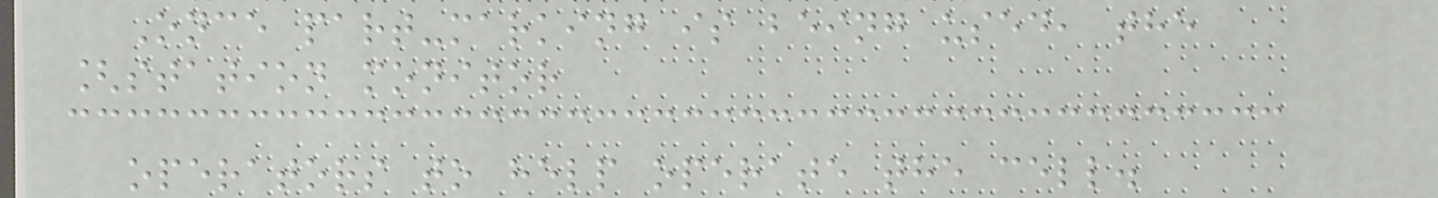Once part-marking is being used, the
[station monitor
operators to help operate the cell.
